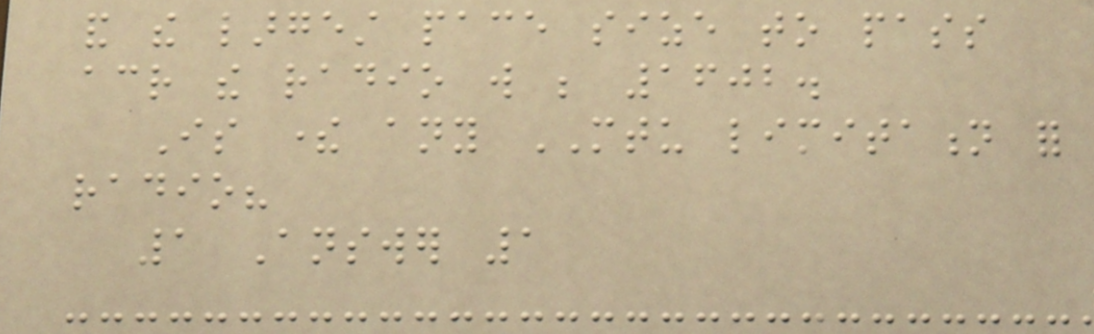and the largest pace size to pass
across the radio will be 1602.
Is there any MTU limitation for
radio?
1 Answer 1
